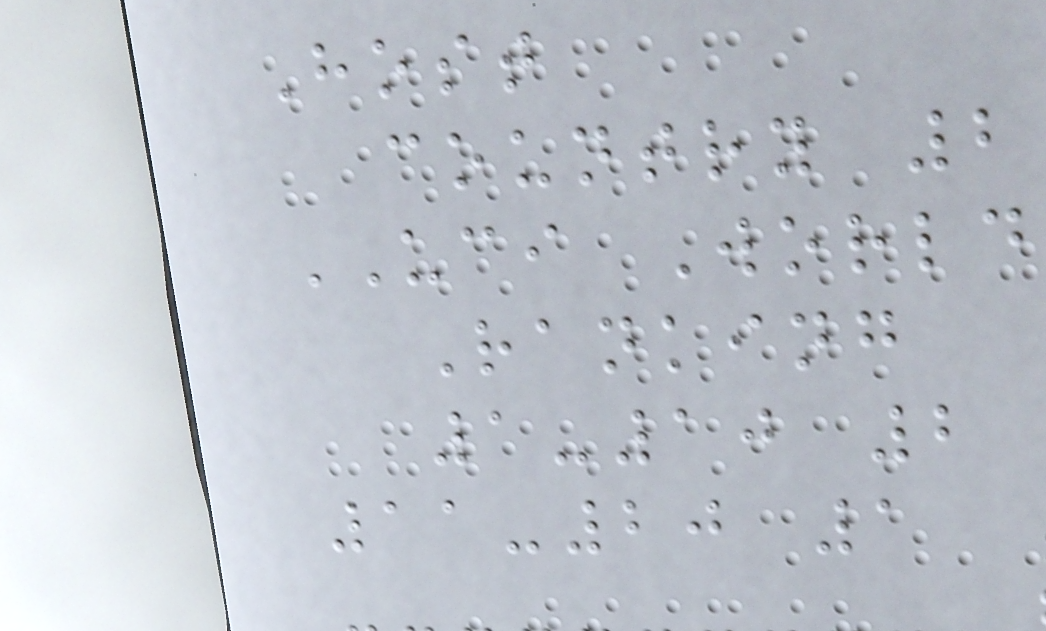Host
country 2
UCI World
Ranking
1-10 2
11-20 1
